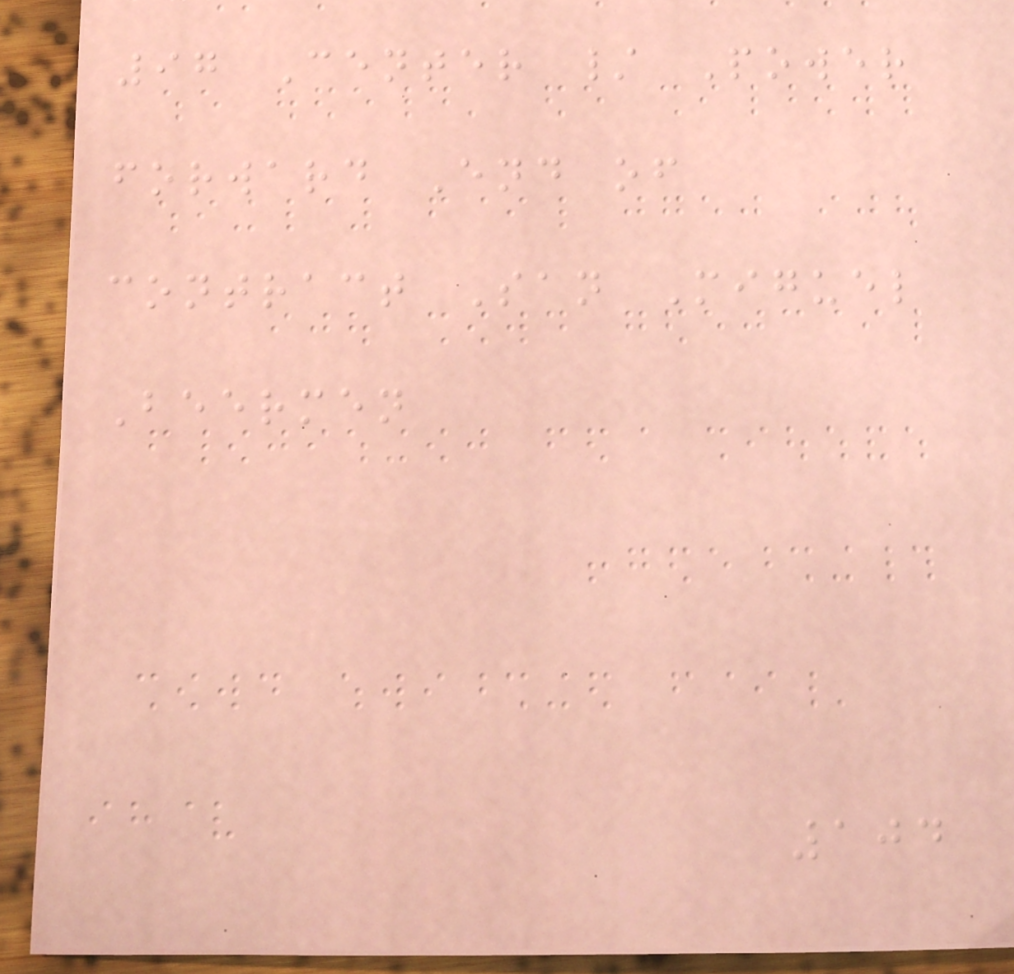97 Center / Power
forward End of
contract San Miguel
Beermen
104
